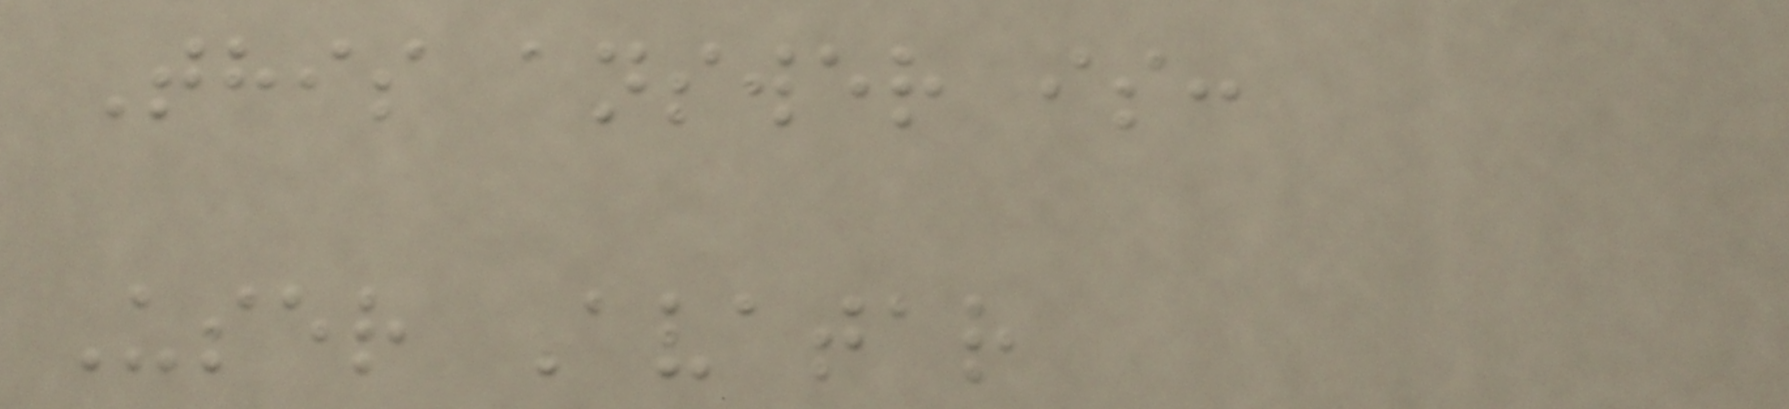This answer is:
User Avatar
